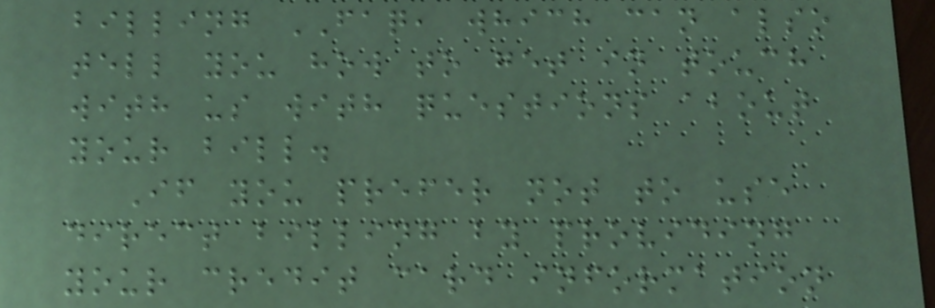billing FAQ, which can also
tell you how to get in touch
with us with questions about
your bill.
If you prefer not to use
direct billing by providing
your credit card information
